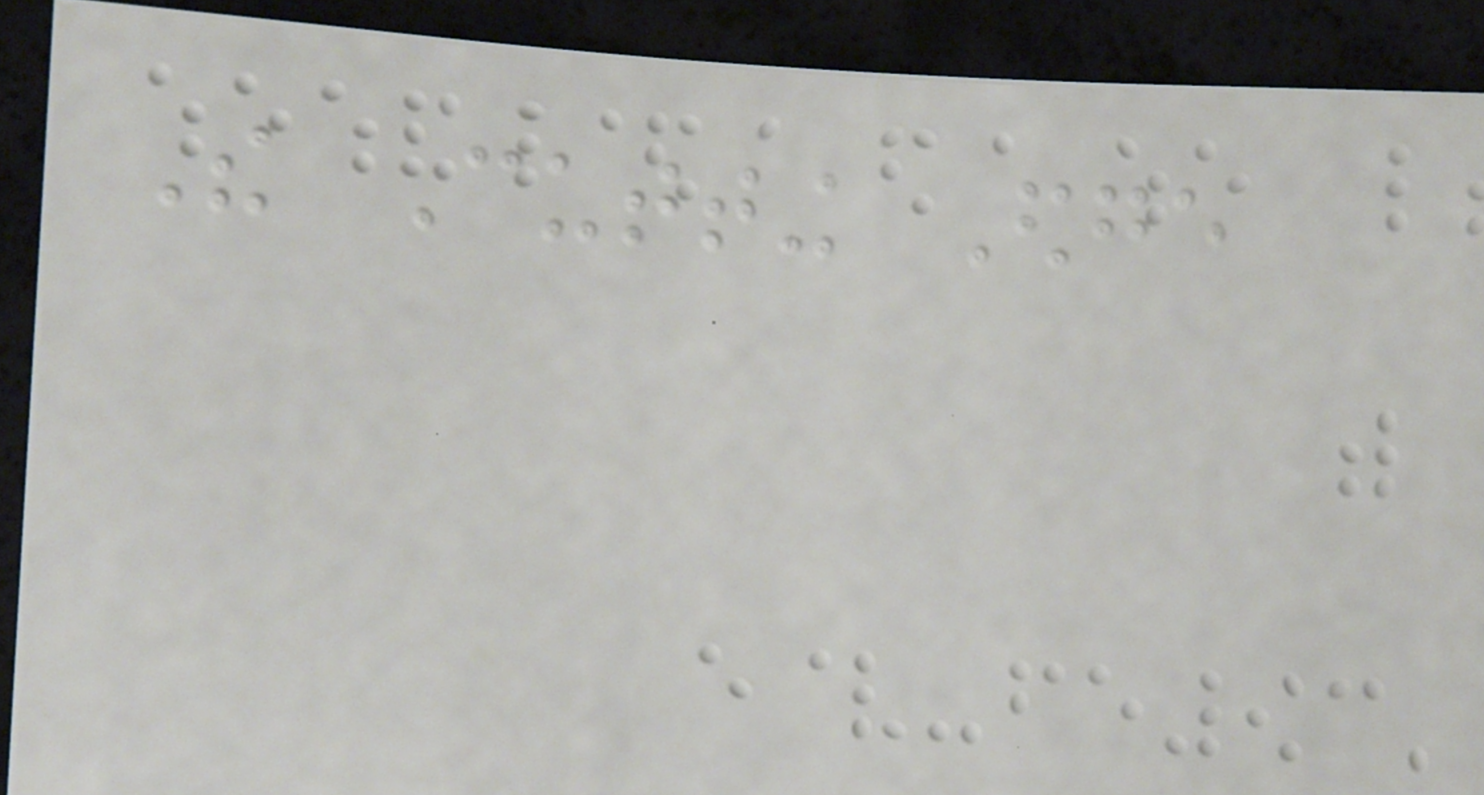The Cutting Edge
